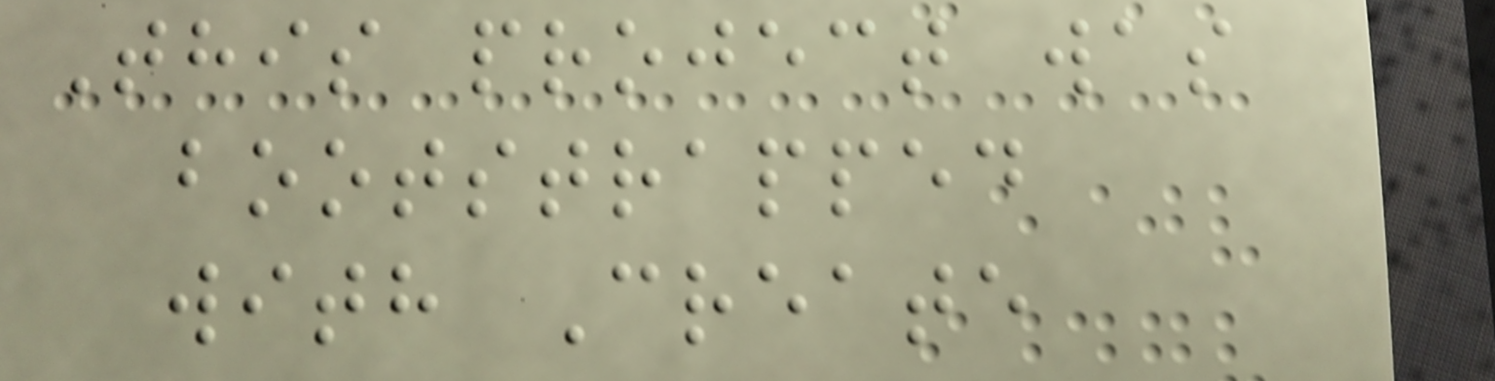This project was
bootstrapped
with Create
